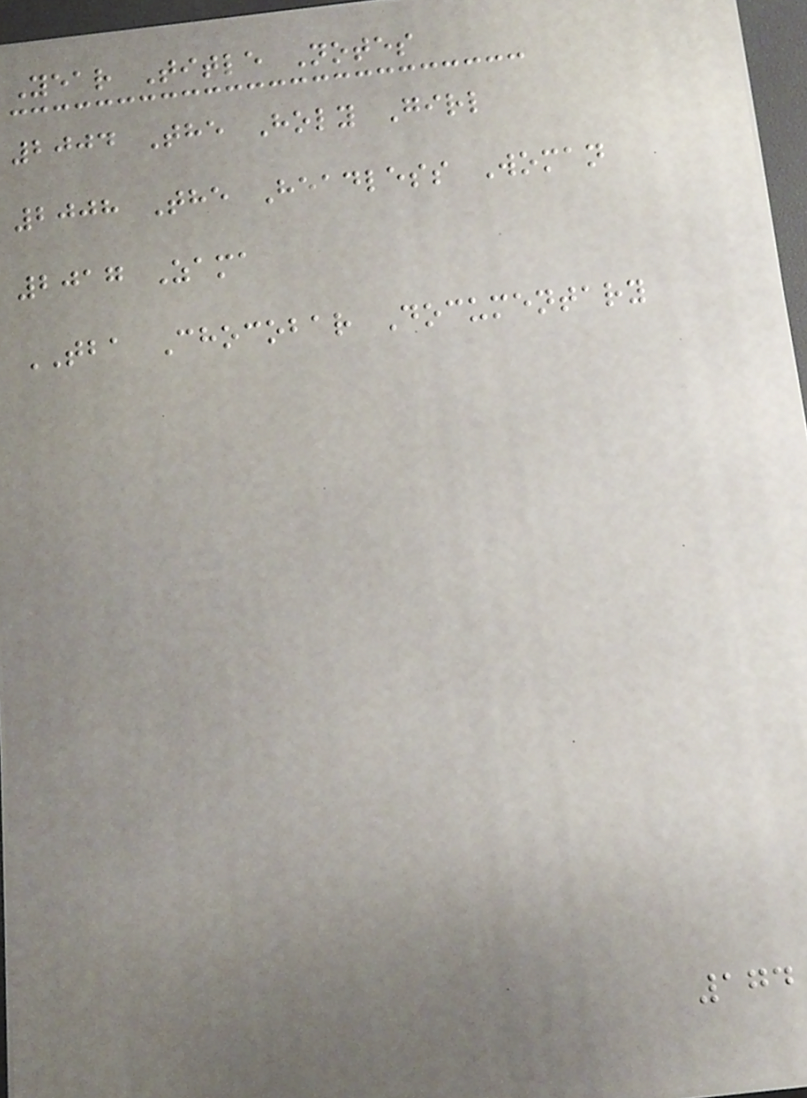Year Title Notes
2004 The Holy Girl
2008 The Headless Woman
2017 Zama
TBA Chocobar Documentary
174
